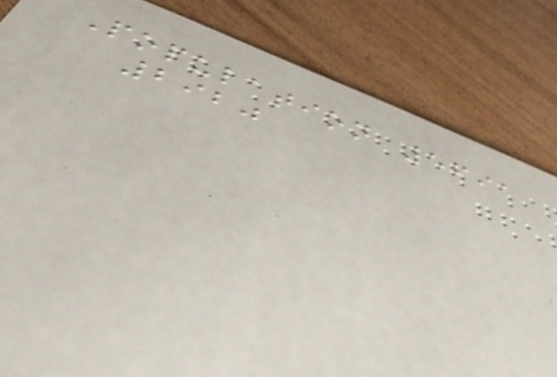Population 5691
2920
